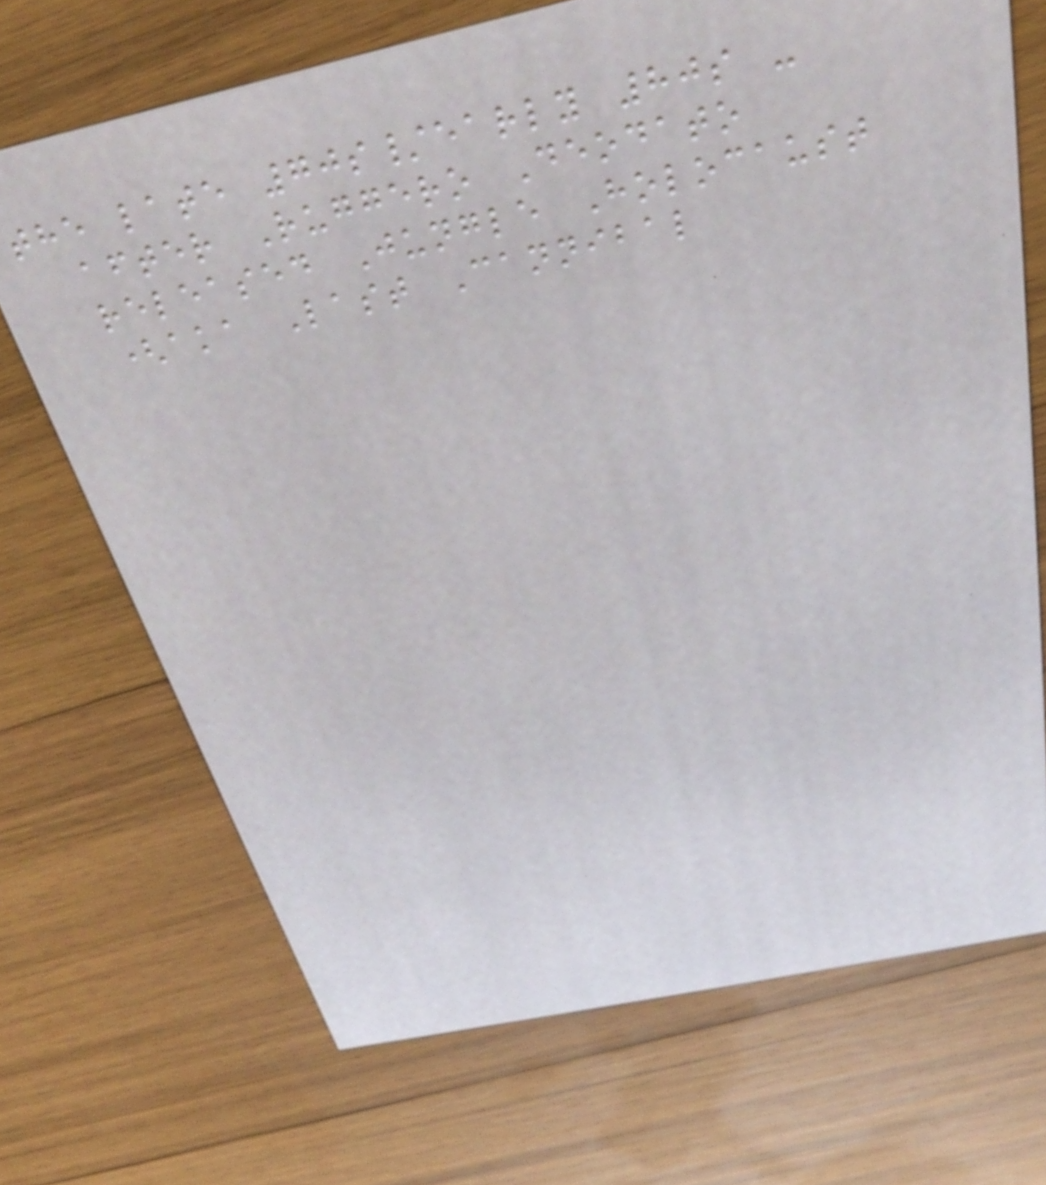the late 70s/early 80s -
after Ruggero Deodato
released Jungle Holocaust
(aka Last Cannibal
